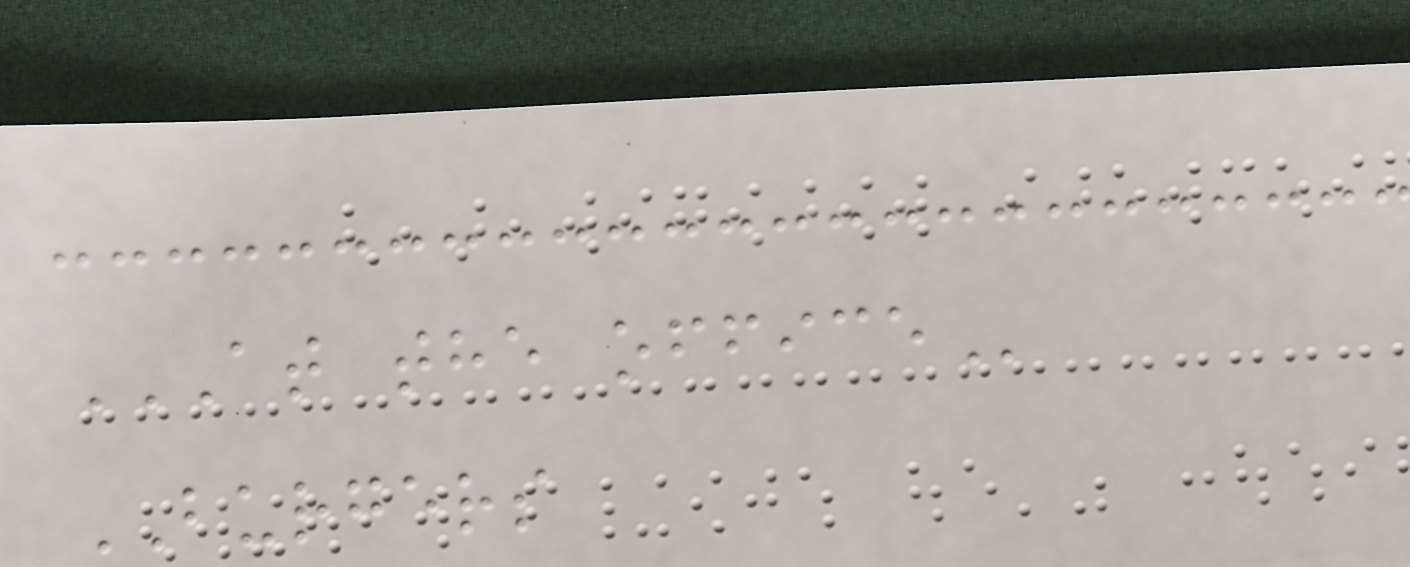AT THE OFFICE
BURGERS
